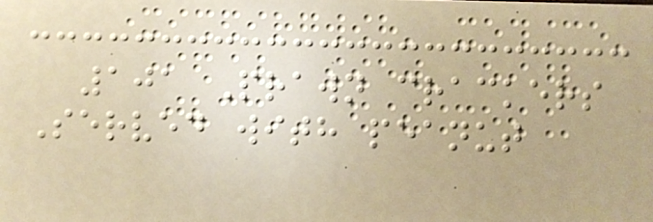101 Prawn crackers
Served with peanut
